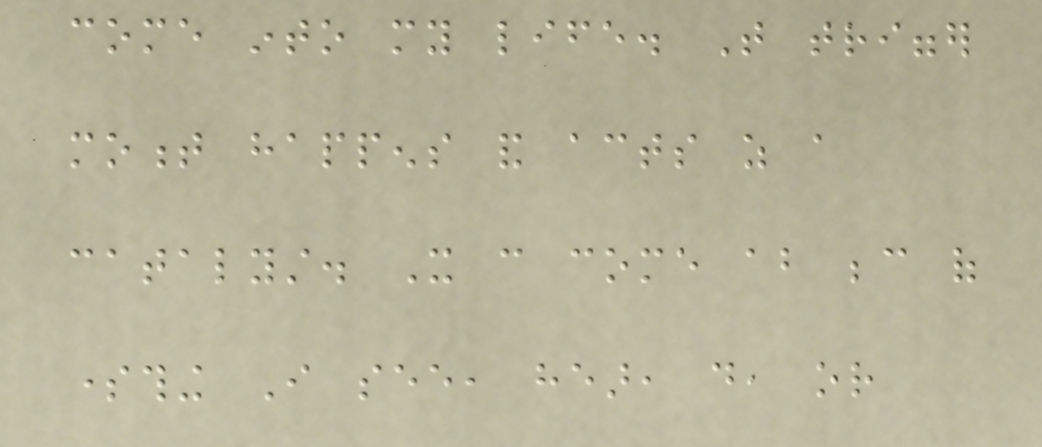come into my life. That trigger
moment happens and acts as a
catalyst. It can come about because of
something I see, hear, do, or
